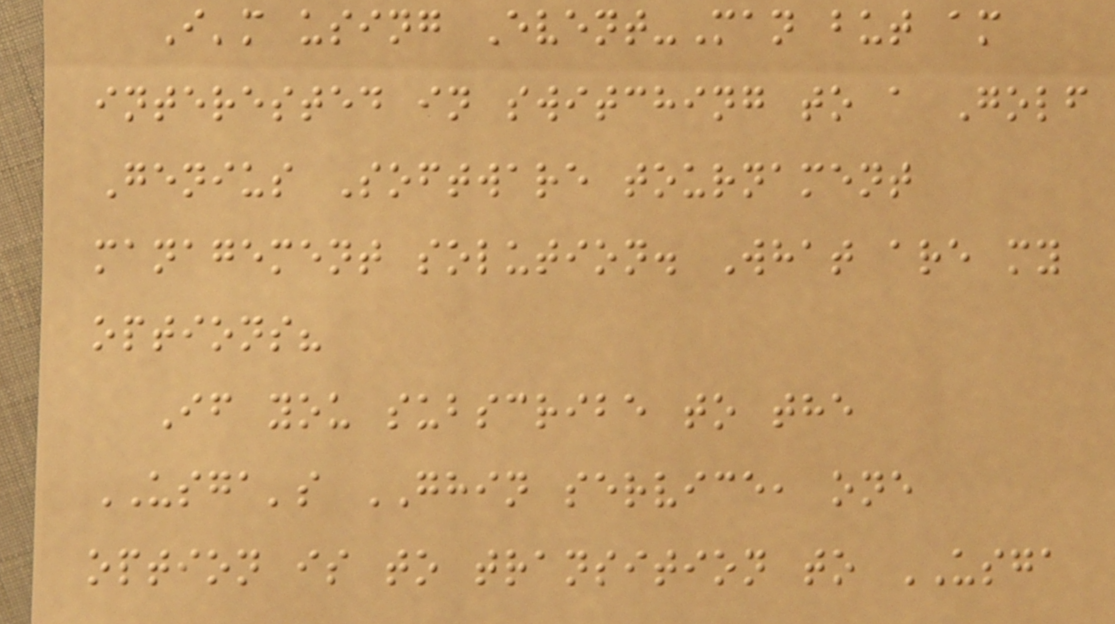I'm using Event-Man but am
interested in switching to a Golf
Genius Software tournament
management solution. What are my
options?
If you subscribe to the
USGA's GHIN service, one
option is to transition to USGA
